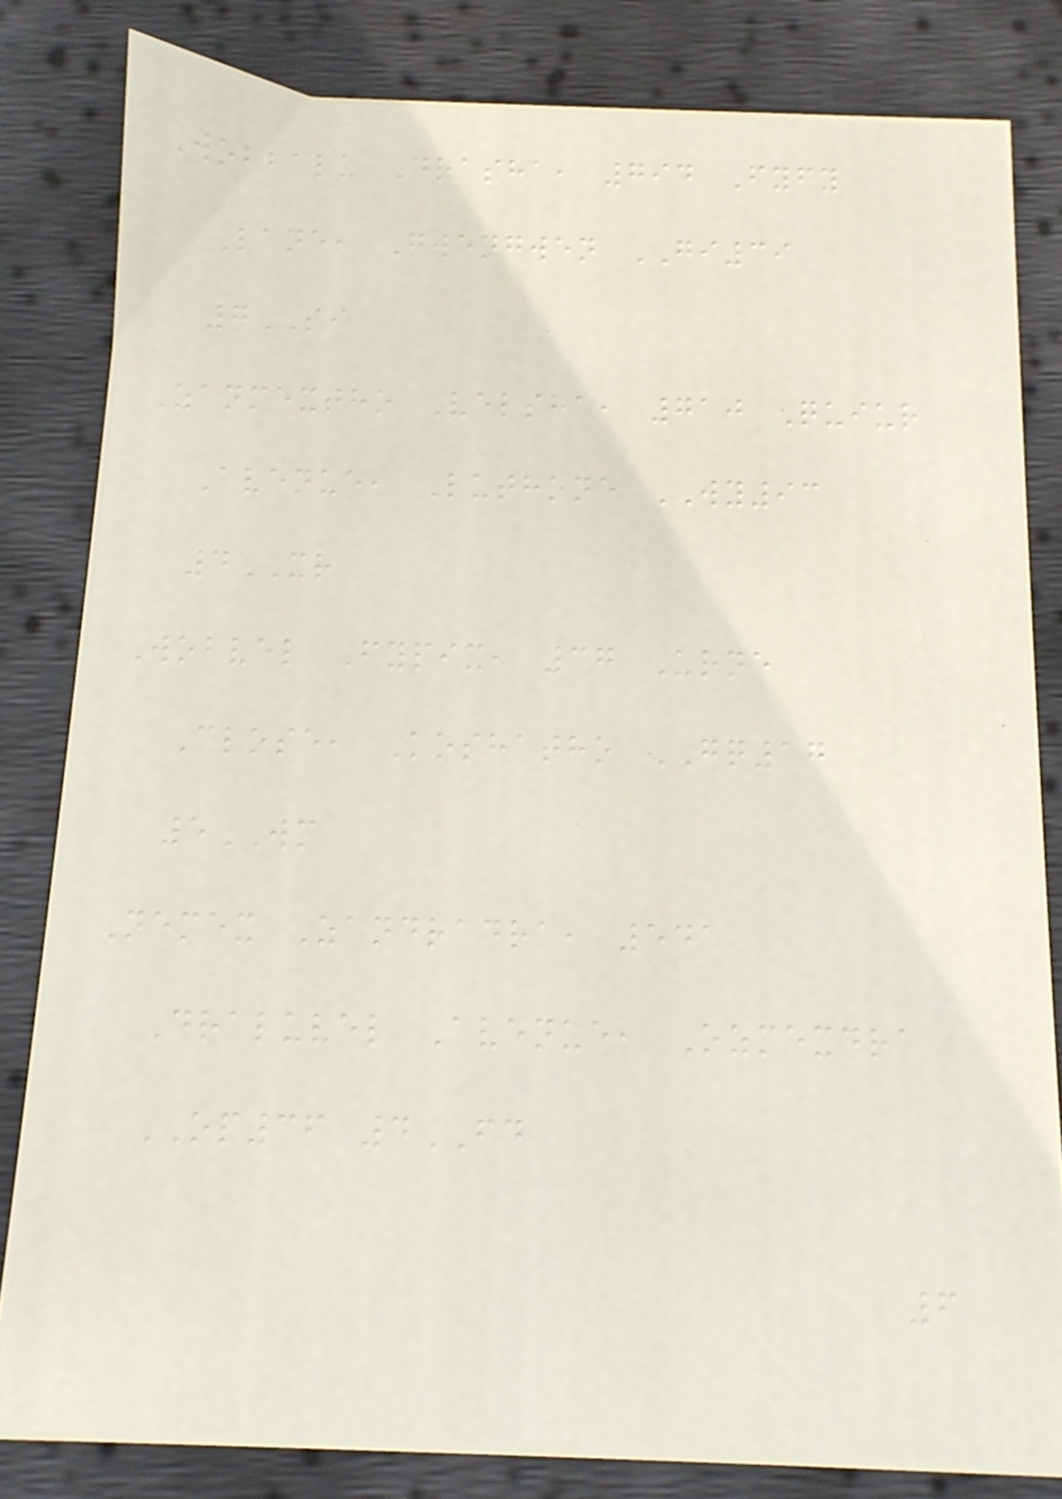Wobbalu Drasha, 794 Fyfy
Lane, Gwengwen GI39
7SI
Zanmextho Velsha, 710 Quiur
Avenue, Luthone WY93
4XR
Wobvel Fypix, 37 Urne
Close, Koshatho GQ17
5WM
Nemex Zandradra, 541
Draluvel Avenue, Ozmexdra
OP36 4FD
6
